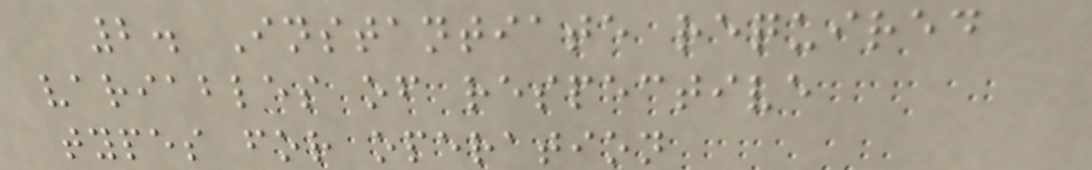2. Instantiate required
variables of respective
types for operation
